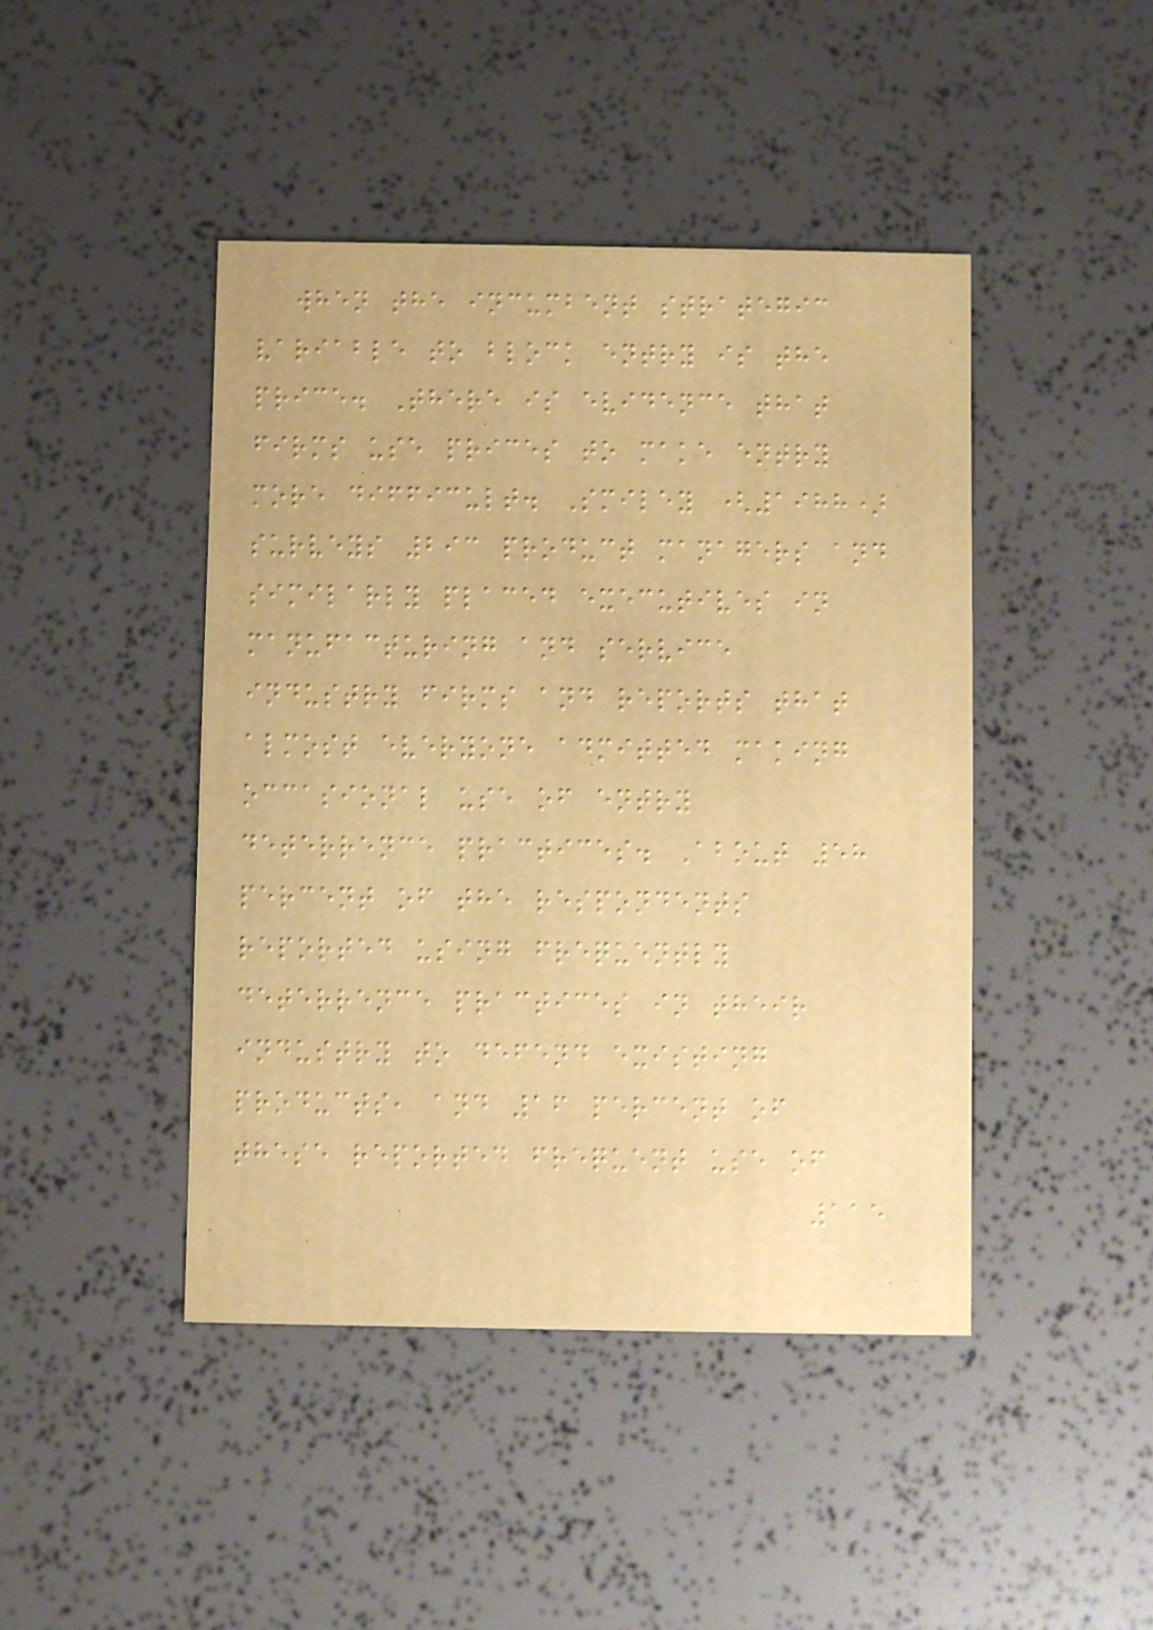when the incumbent strategic
variable to block entry is the
price. There is evidence that
firms use prices to make entry
more difficult. Smiley (1988)
surveys 293 product managers and
similarly placed executives in
manufacturing and service
industry firms and reports that
almost everyone admitted making
occasional use of entry
deterrence practices. About 58
percent of the respondents
reported using frequently
deterrence practices in their
industry to defend existing
products, and 16 percent of
these reported frequent use of
115
